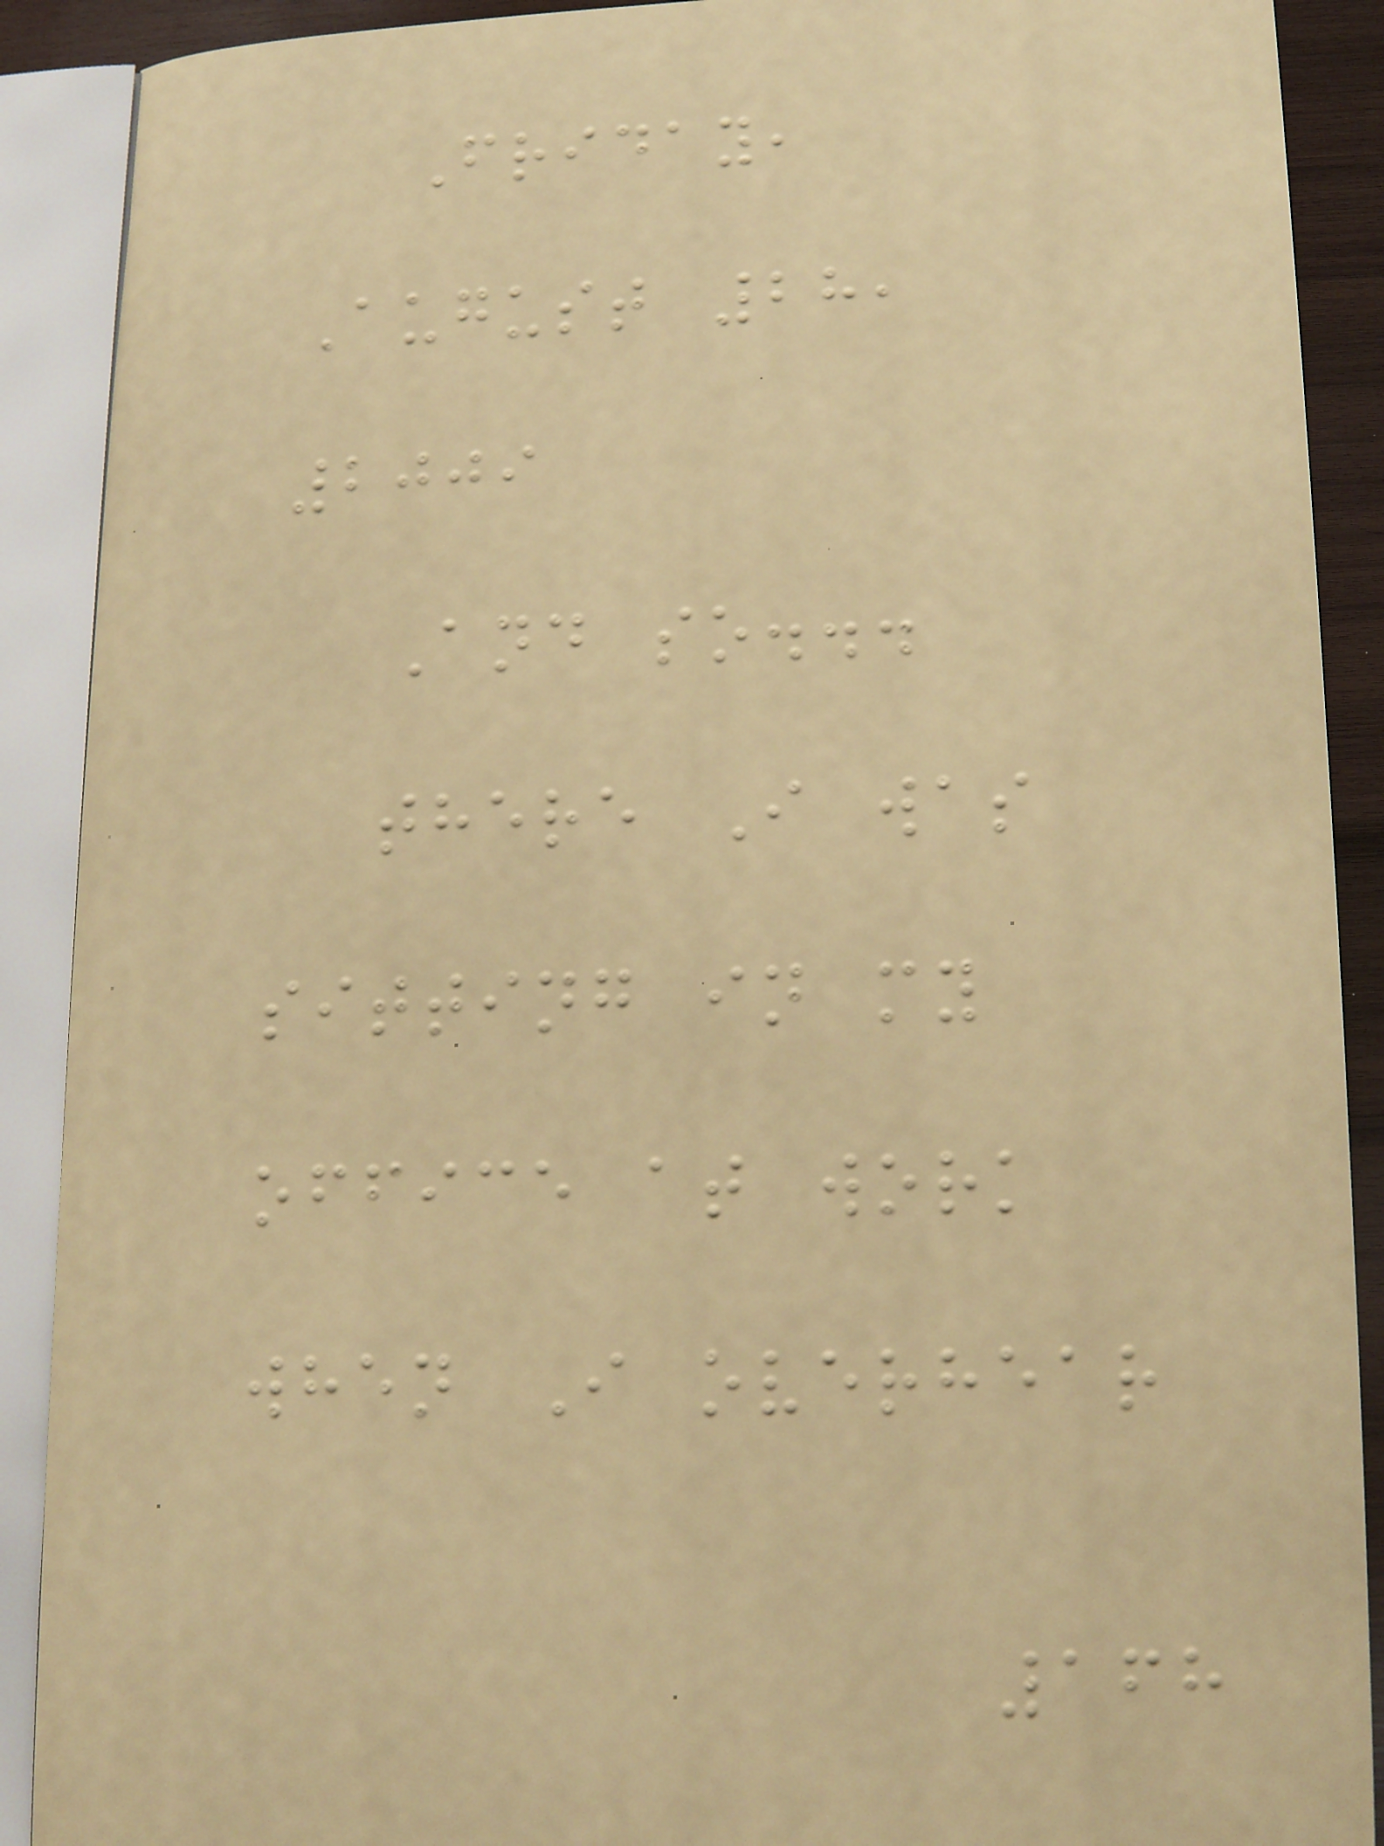Friday,
August 28,
2009
And so...
there I was
sitting in my
office at work
when I overhear
168
